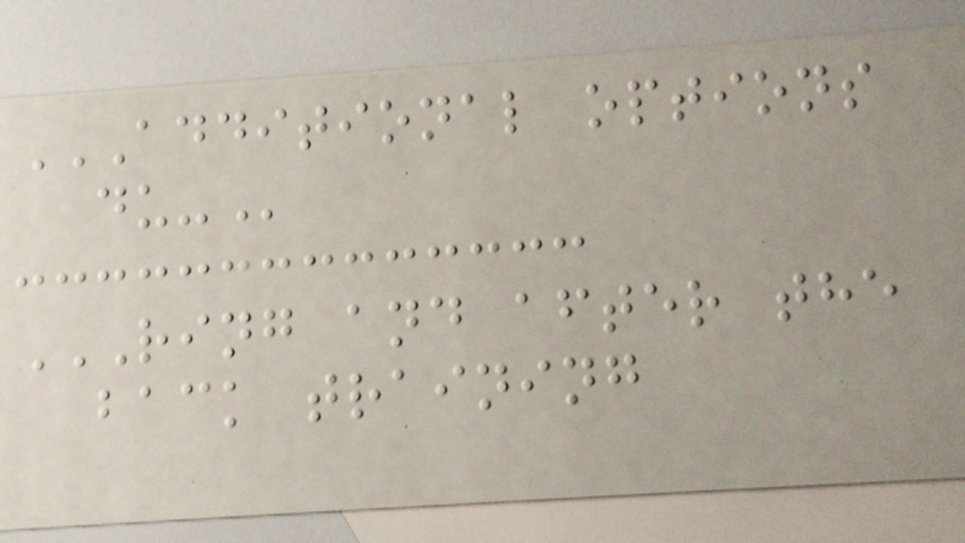ADDITIONAL OPTIONS
DU-
RING AND AFTER THE
BACK TRAINING
